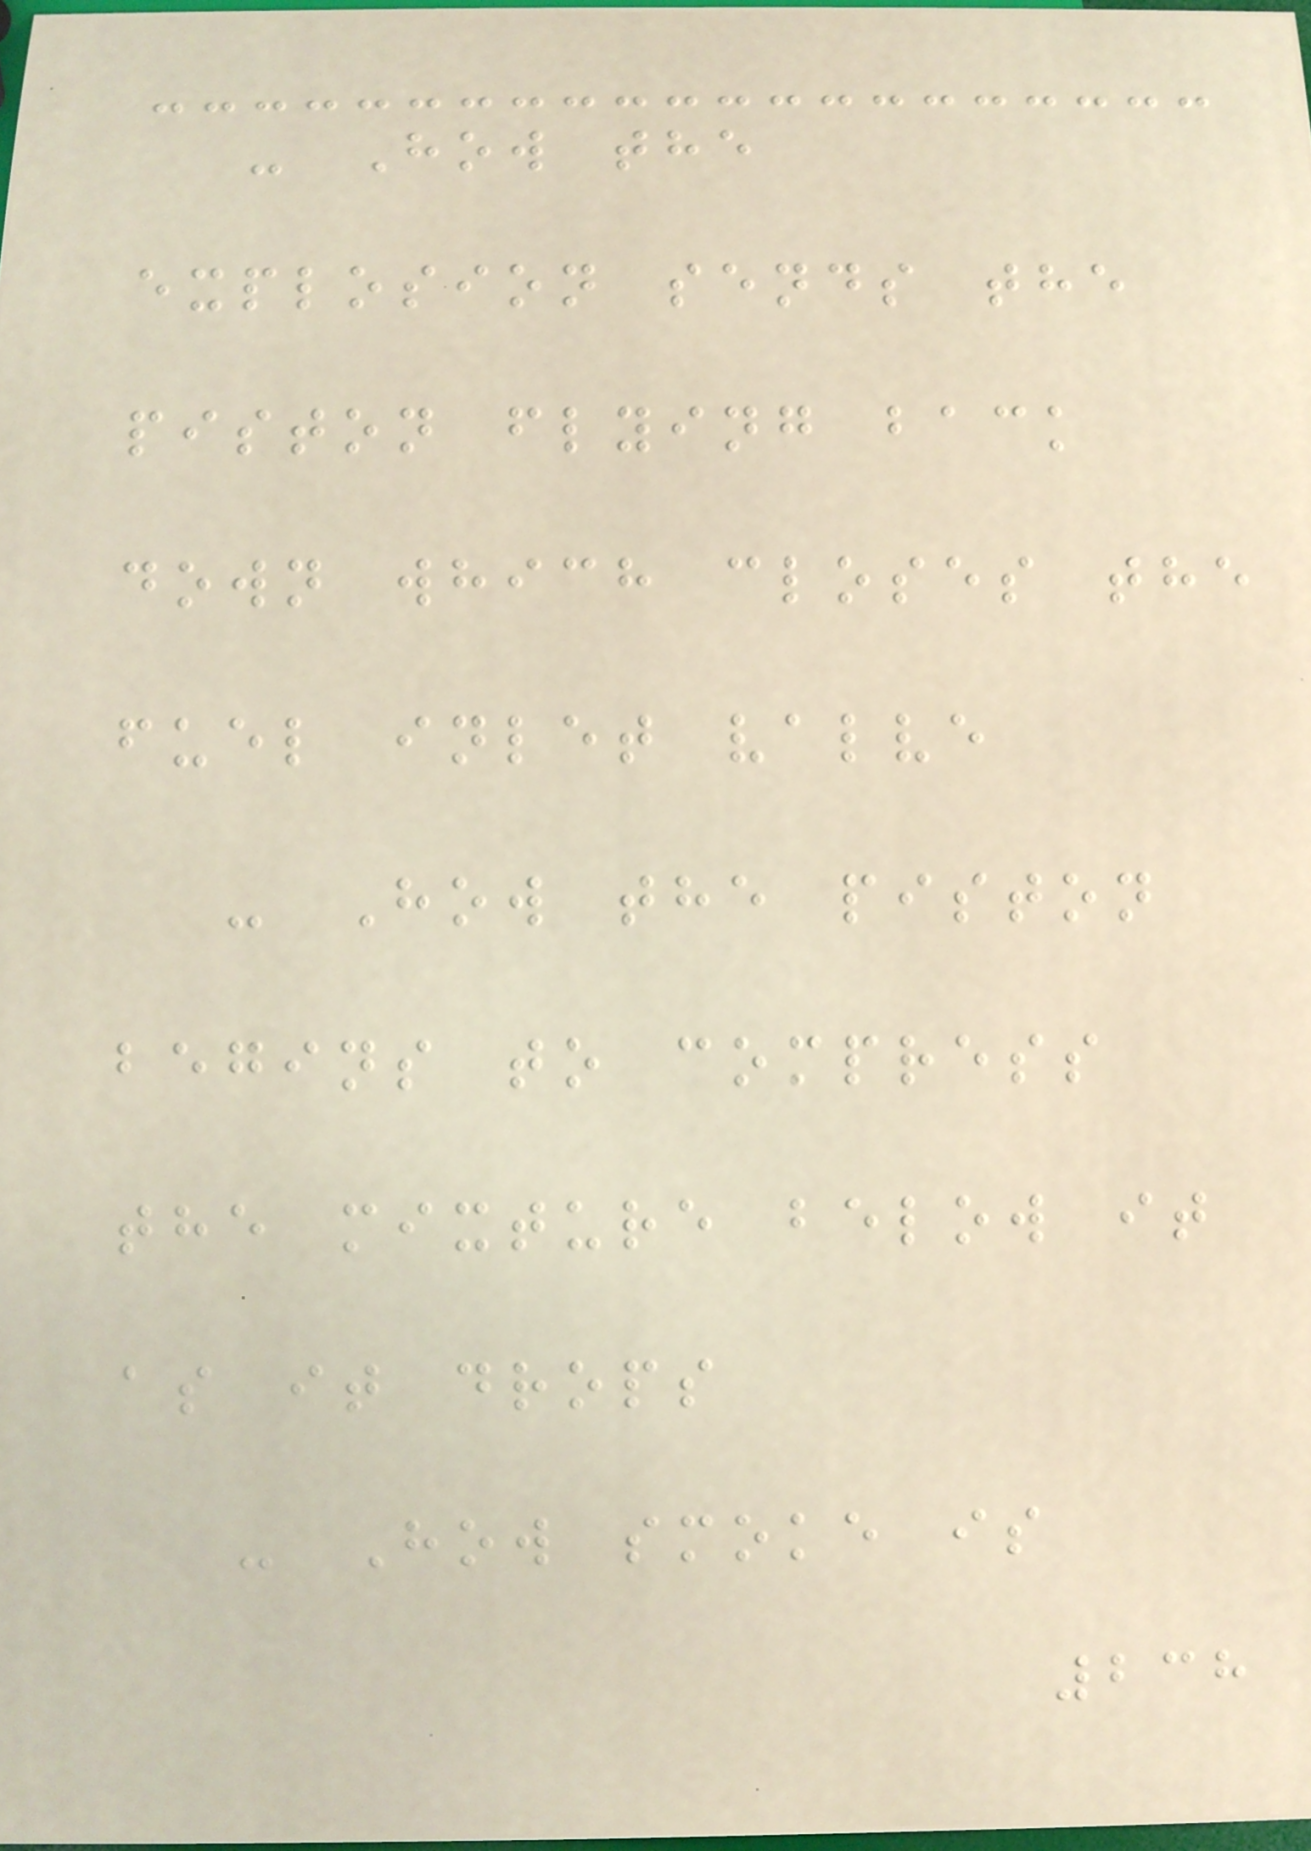- How the
explosion sends the
piston flying back
down which closes the
fuel inlet valve
- How the piston
begins to compress
the mixture below it
as it drops
- How smoke is
238
